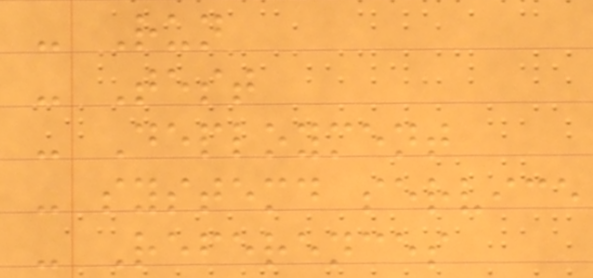- Run
- Test
- Deployment
- systemd service
- References
